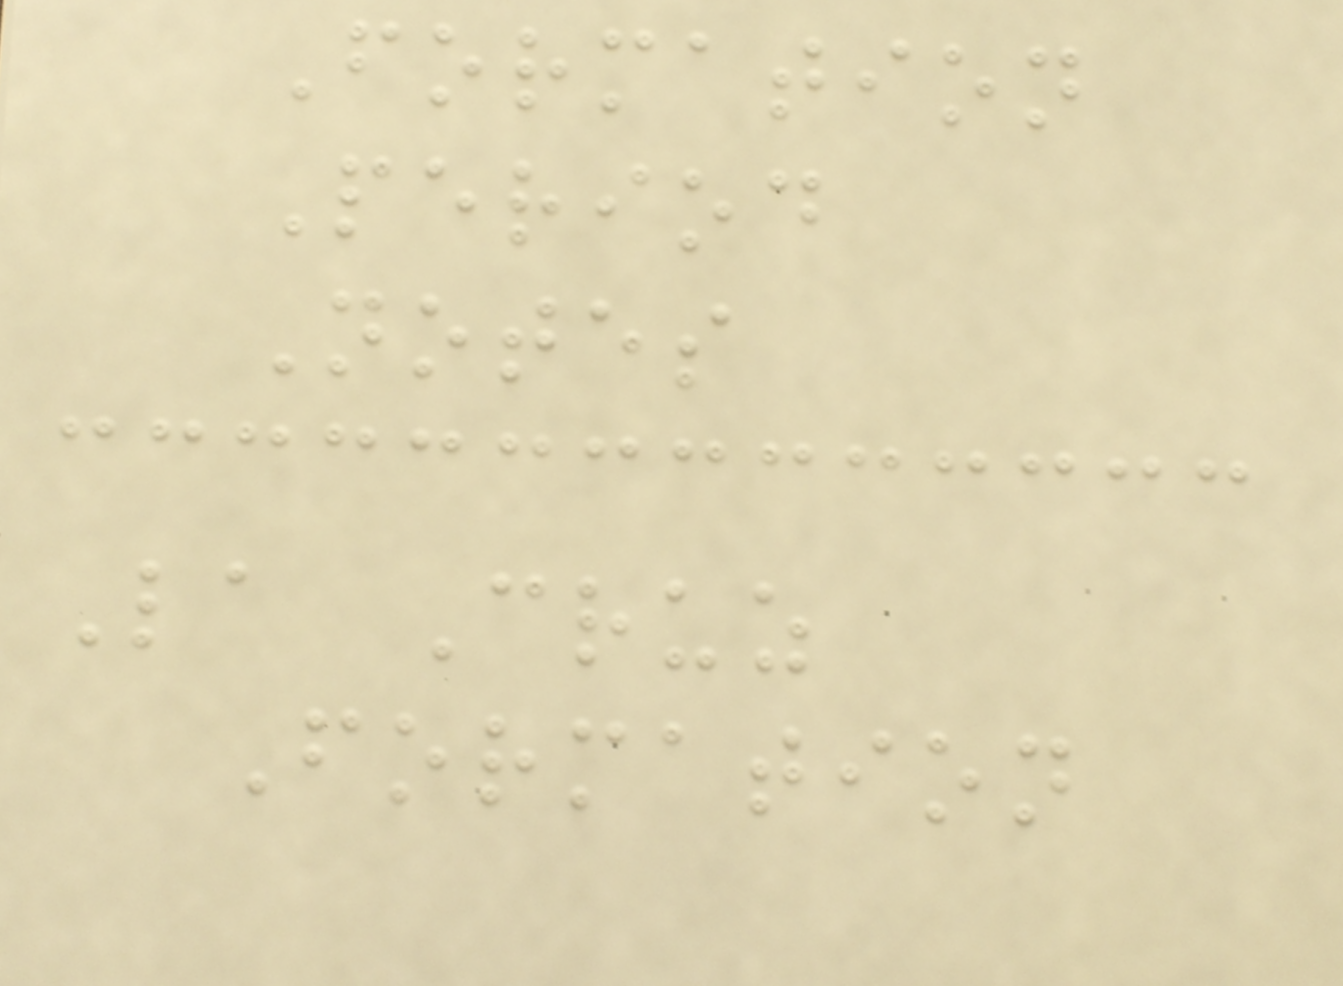Formation
Period
Notes
La Cruz
Formation
